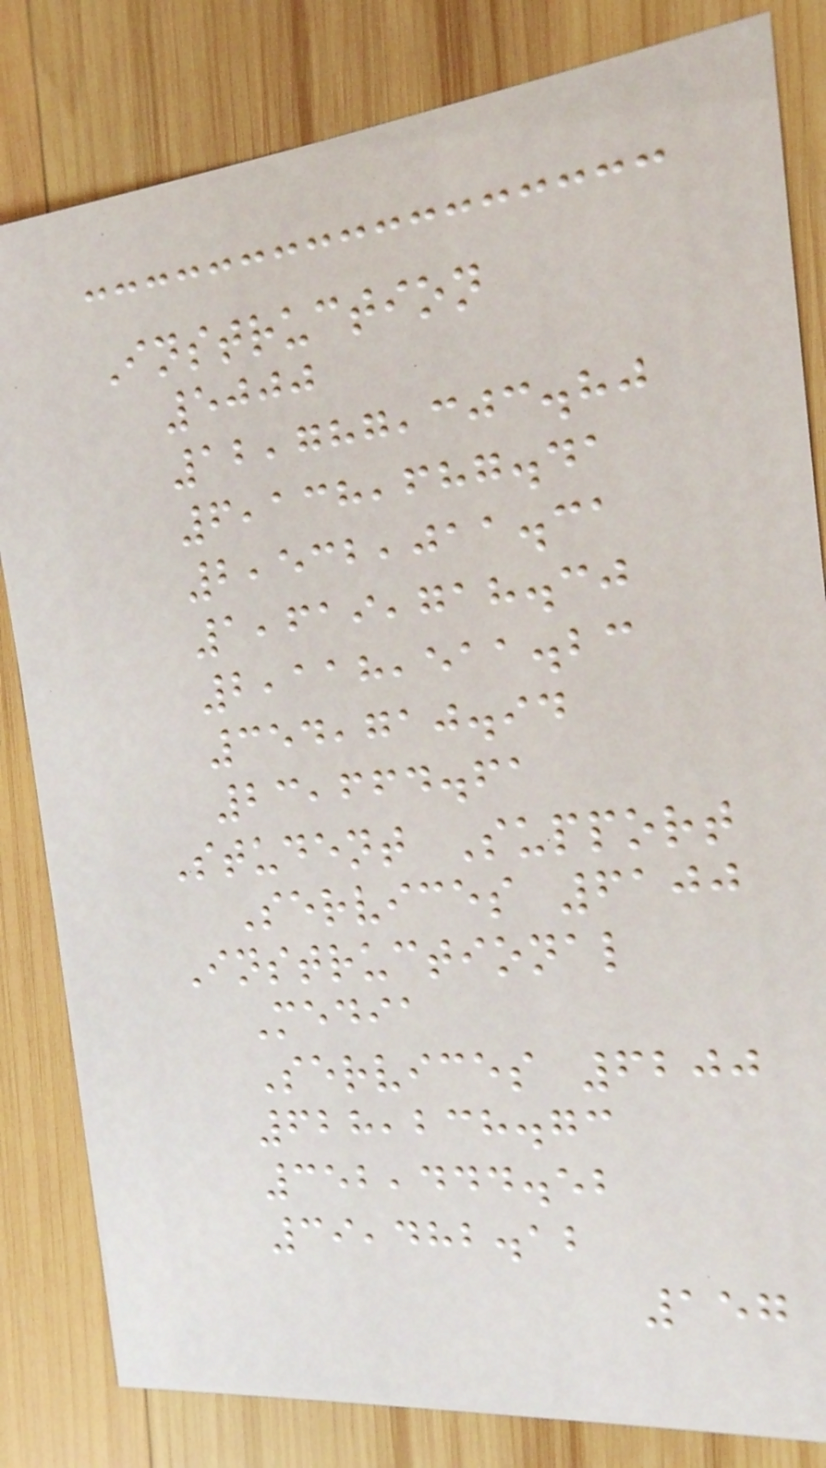Instruction
5000
12,787,303.80
6,138,687.41
2,532,011.31
1,619,718.30
2,118,511.23
354,710.94
23,664.61
Student Support
Services 6100
Instructional
Media
Services 6200
628,238.73
352,444.52
39,482.12
157
